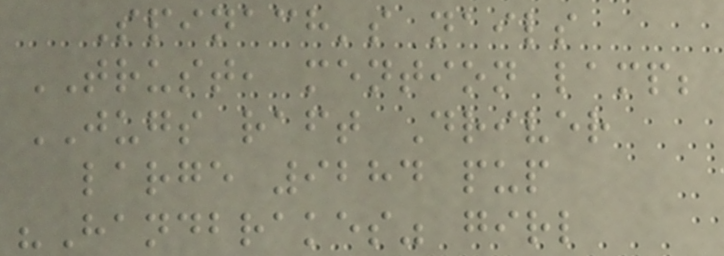Spinach's nails
TRUST, mention lamp;
JUGS raft Driver
large 9284 pup
"Handbrakes" girl
